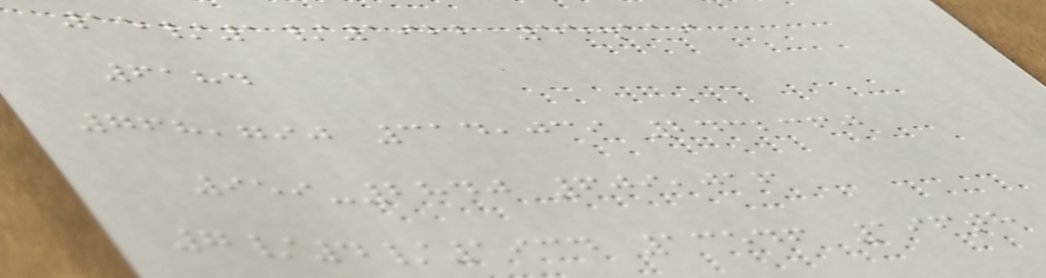15/1/1922 55.119
6184
768,790 314,039 2432360
959-2840 609,016
7/4/1934 13546 196th
